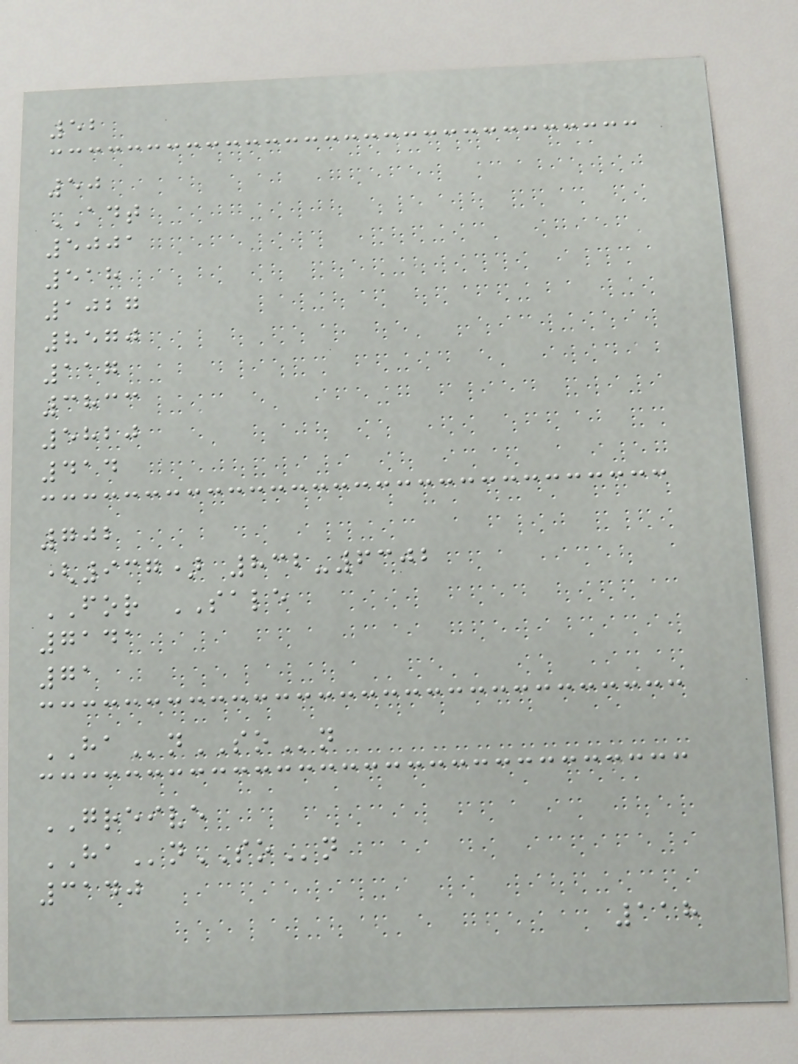52
50
ADT
5001
518
1027
8570
117
3833
5820
414
702
(937) 832-6302
FOR SALE
7141
71
HAnSOn
GREIVE
HAnSOn
3140
118
